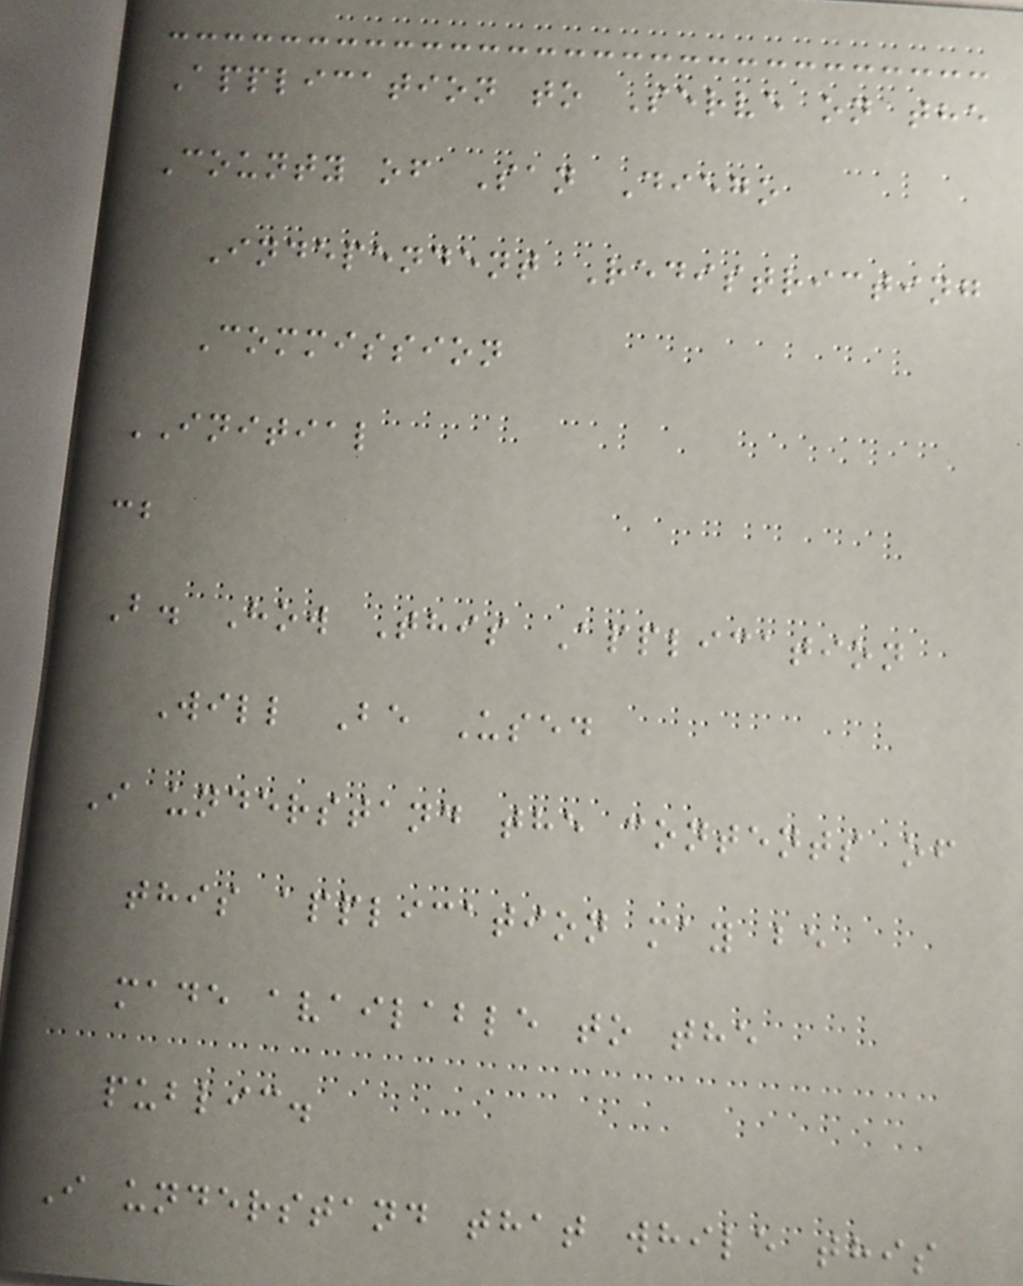Application to Serve on the
County of San Diego
Independent Redistricting
Commission
INITIAL
cb
B. How This Application
Will Be Used
I understand the contents of
this application may be
made available to the
public.
I understand that while this
